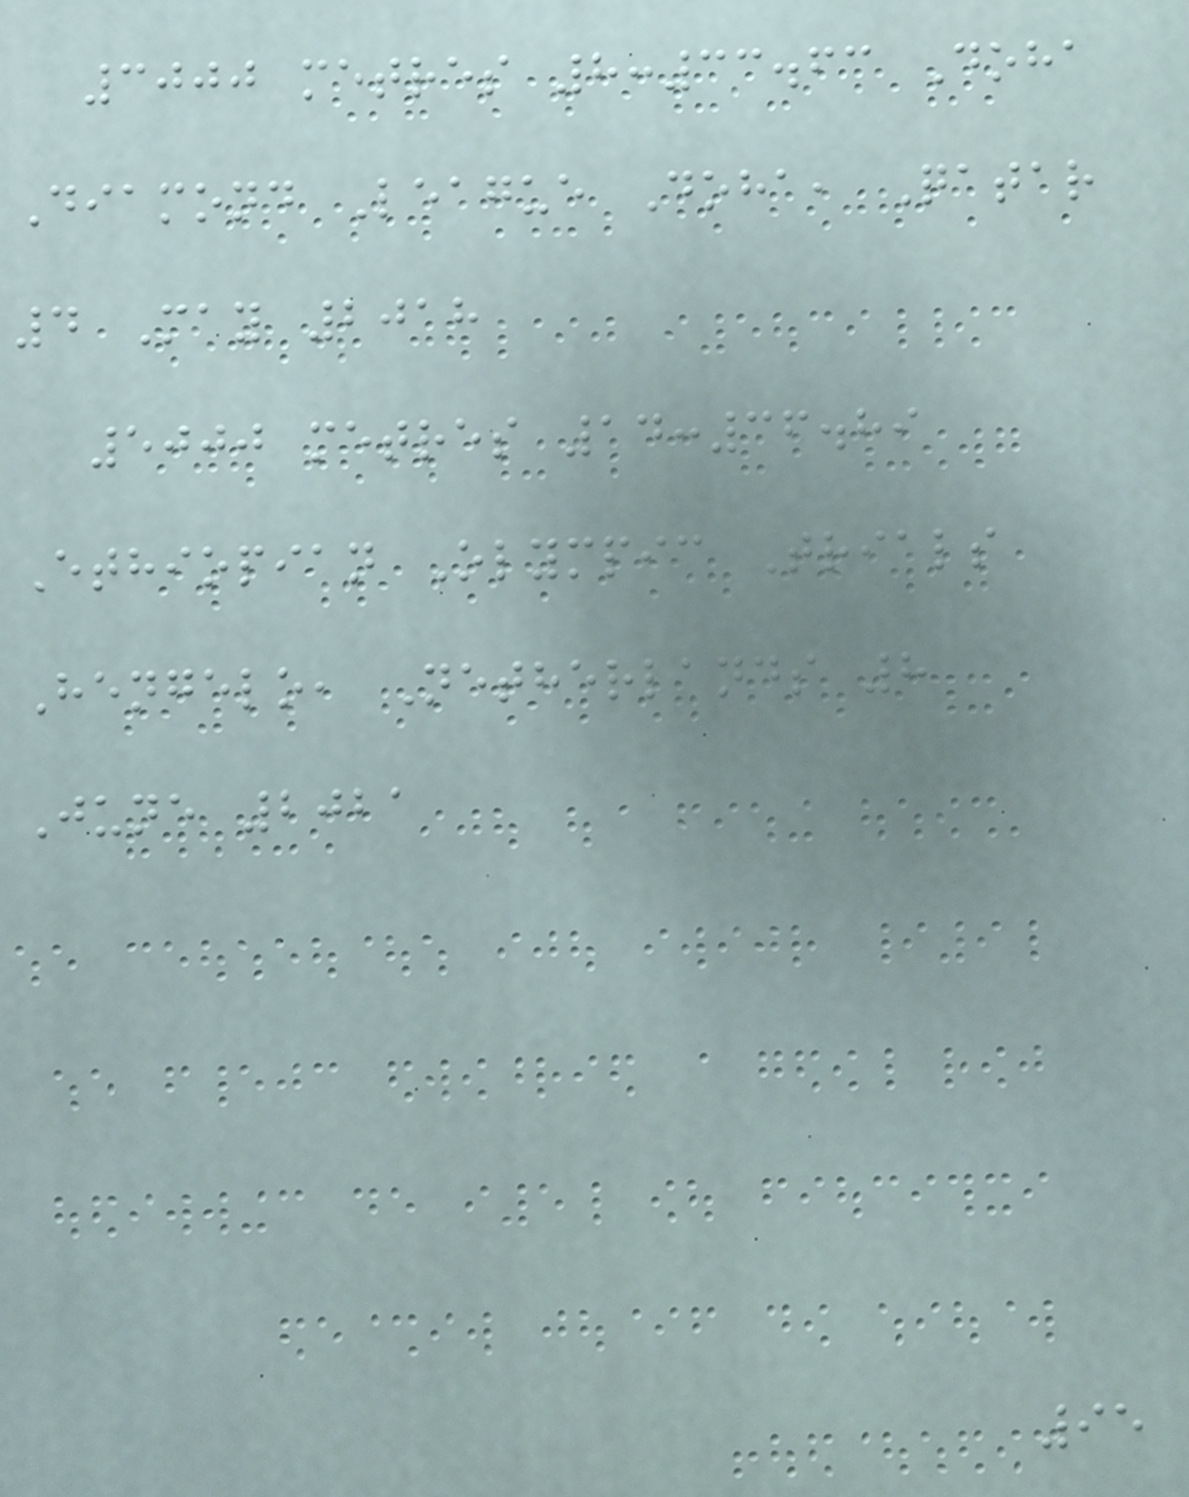3000 metres 8:33.63 Doha
Diamond League Doha, Qatar
4 May 2018
5000 metres 14:36.89
Ethiopian Olympic Trials
Hengelo, Netherlands 8
June 2021
95
